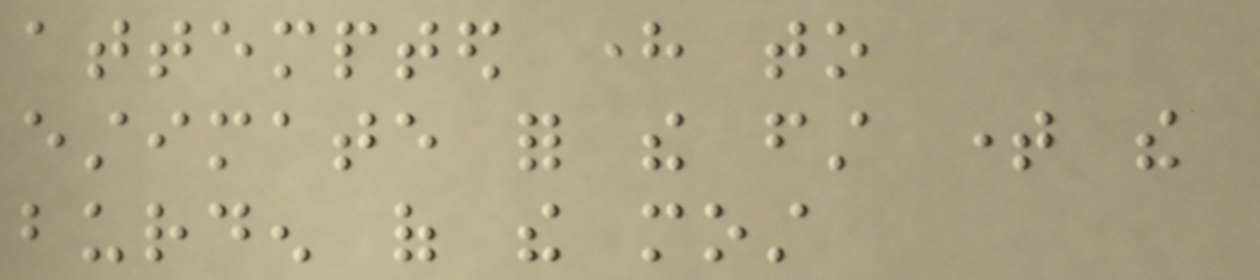attempted here to
estimate for the first time the
burden of the most
